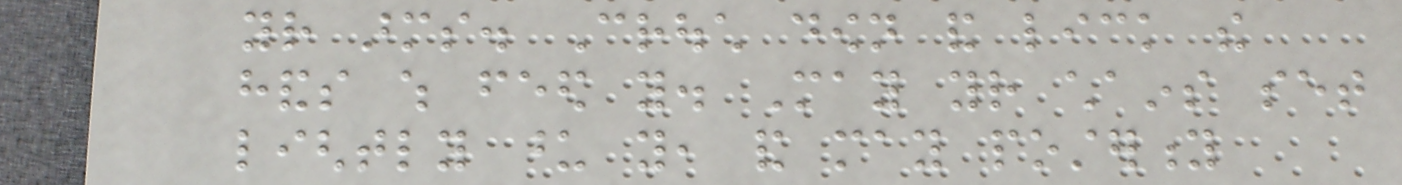your arms. Crouch down and lick the
hands which feed you. May your chains set
lightly upon you, and may posterity
